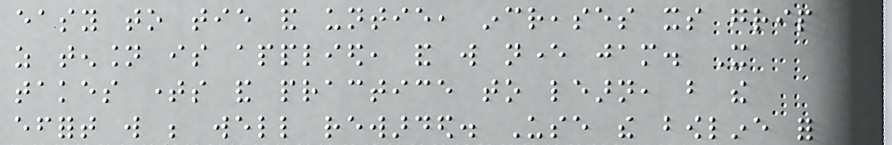easy to tie and untie, increases its grip
as tension is applied, and will never jam. It
takes times and practice to learn, but the
effort will be well rewarded. Use the bowline for
